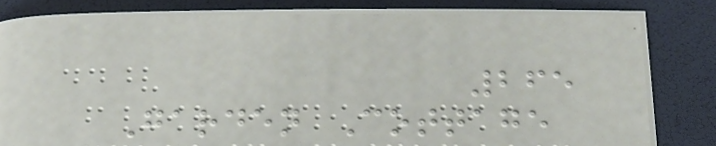265
Garden Cottage
